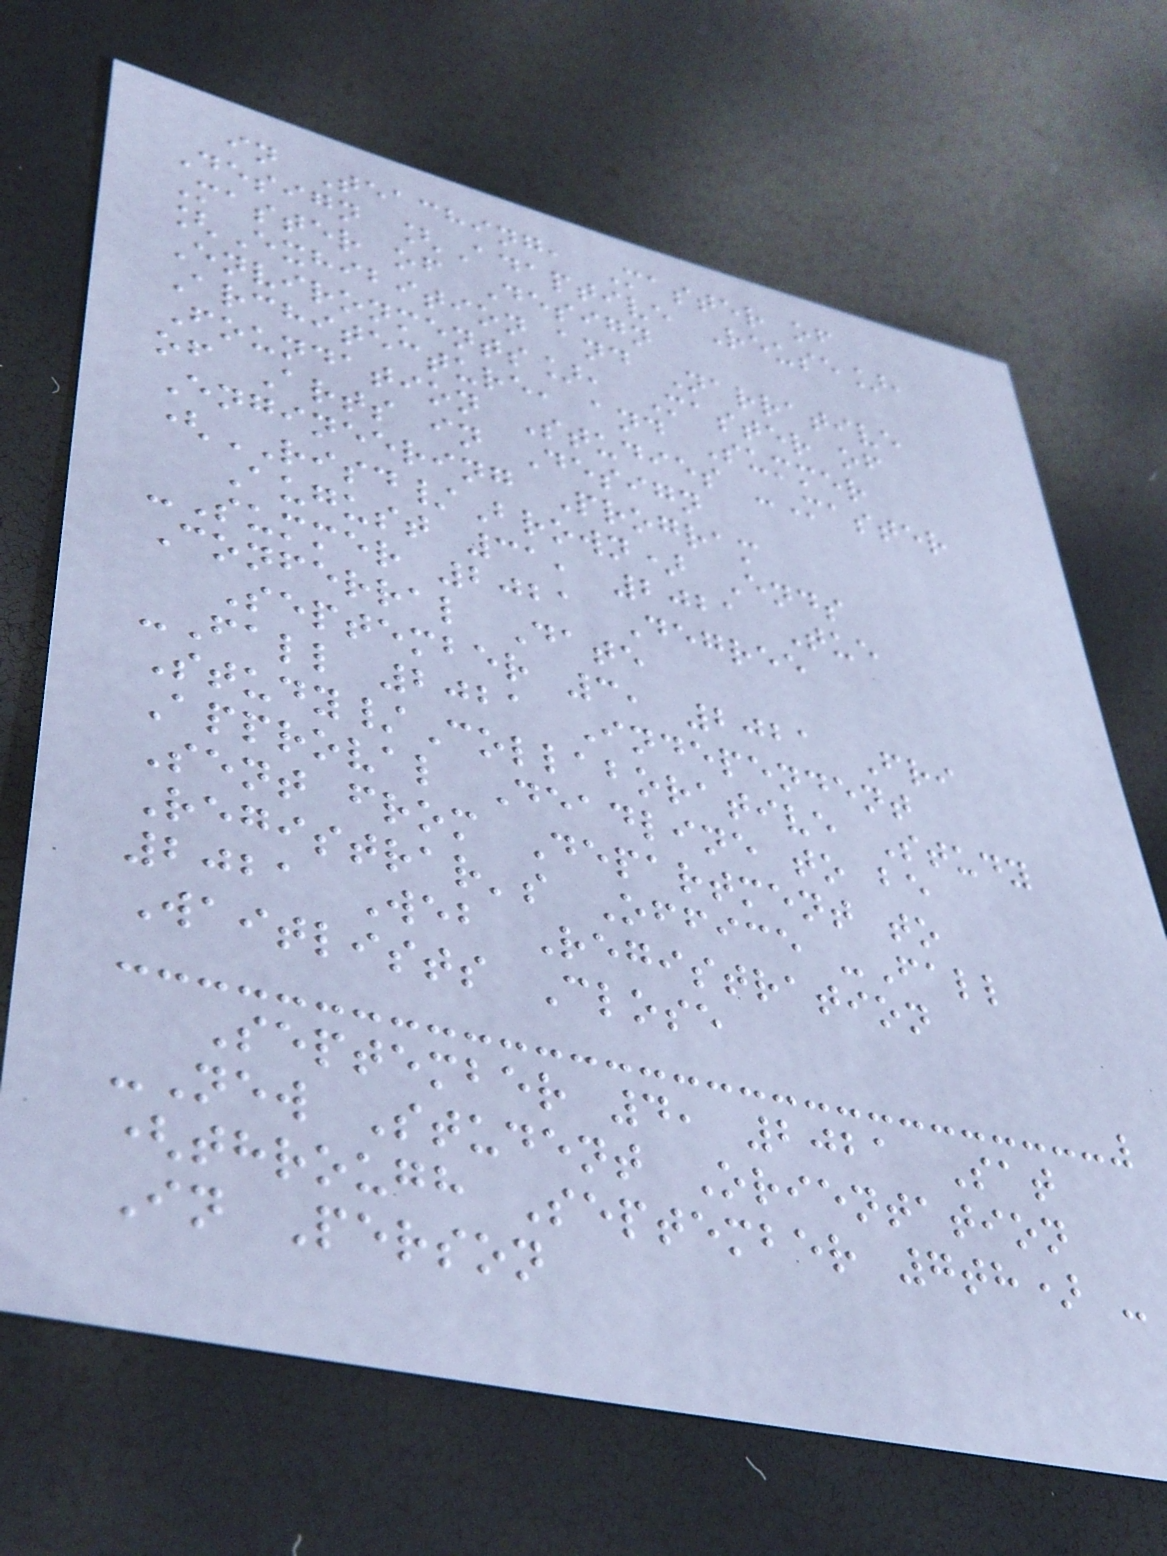in Teaching, Master of
Design [Adaptive Reuse],
Master of Design
[Exhibition and Narrative
Environments], Master of
Architecture, and Summer
Foundation Studies -Master
of Arts in Design
Engineering Program
(RISD/Brown) Ends
August 31, 2021 Tue
-Summer 2021 Degree
Conferral Date
September 3, 2021 Fri
-Fall 2021 Independent
Study/Collaborative Study
Approval Deadline to be
Sent from Department to
Registrar's Office -Fall
2021 Web Registration
Waitlists Close
September 4, 2021 Sat
-New Student Orientation
(through September 7th) -
In Person
